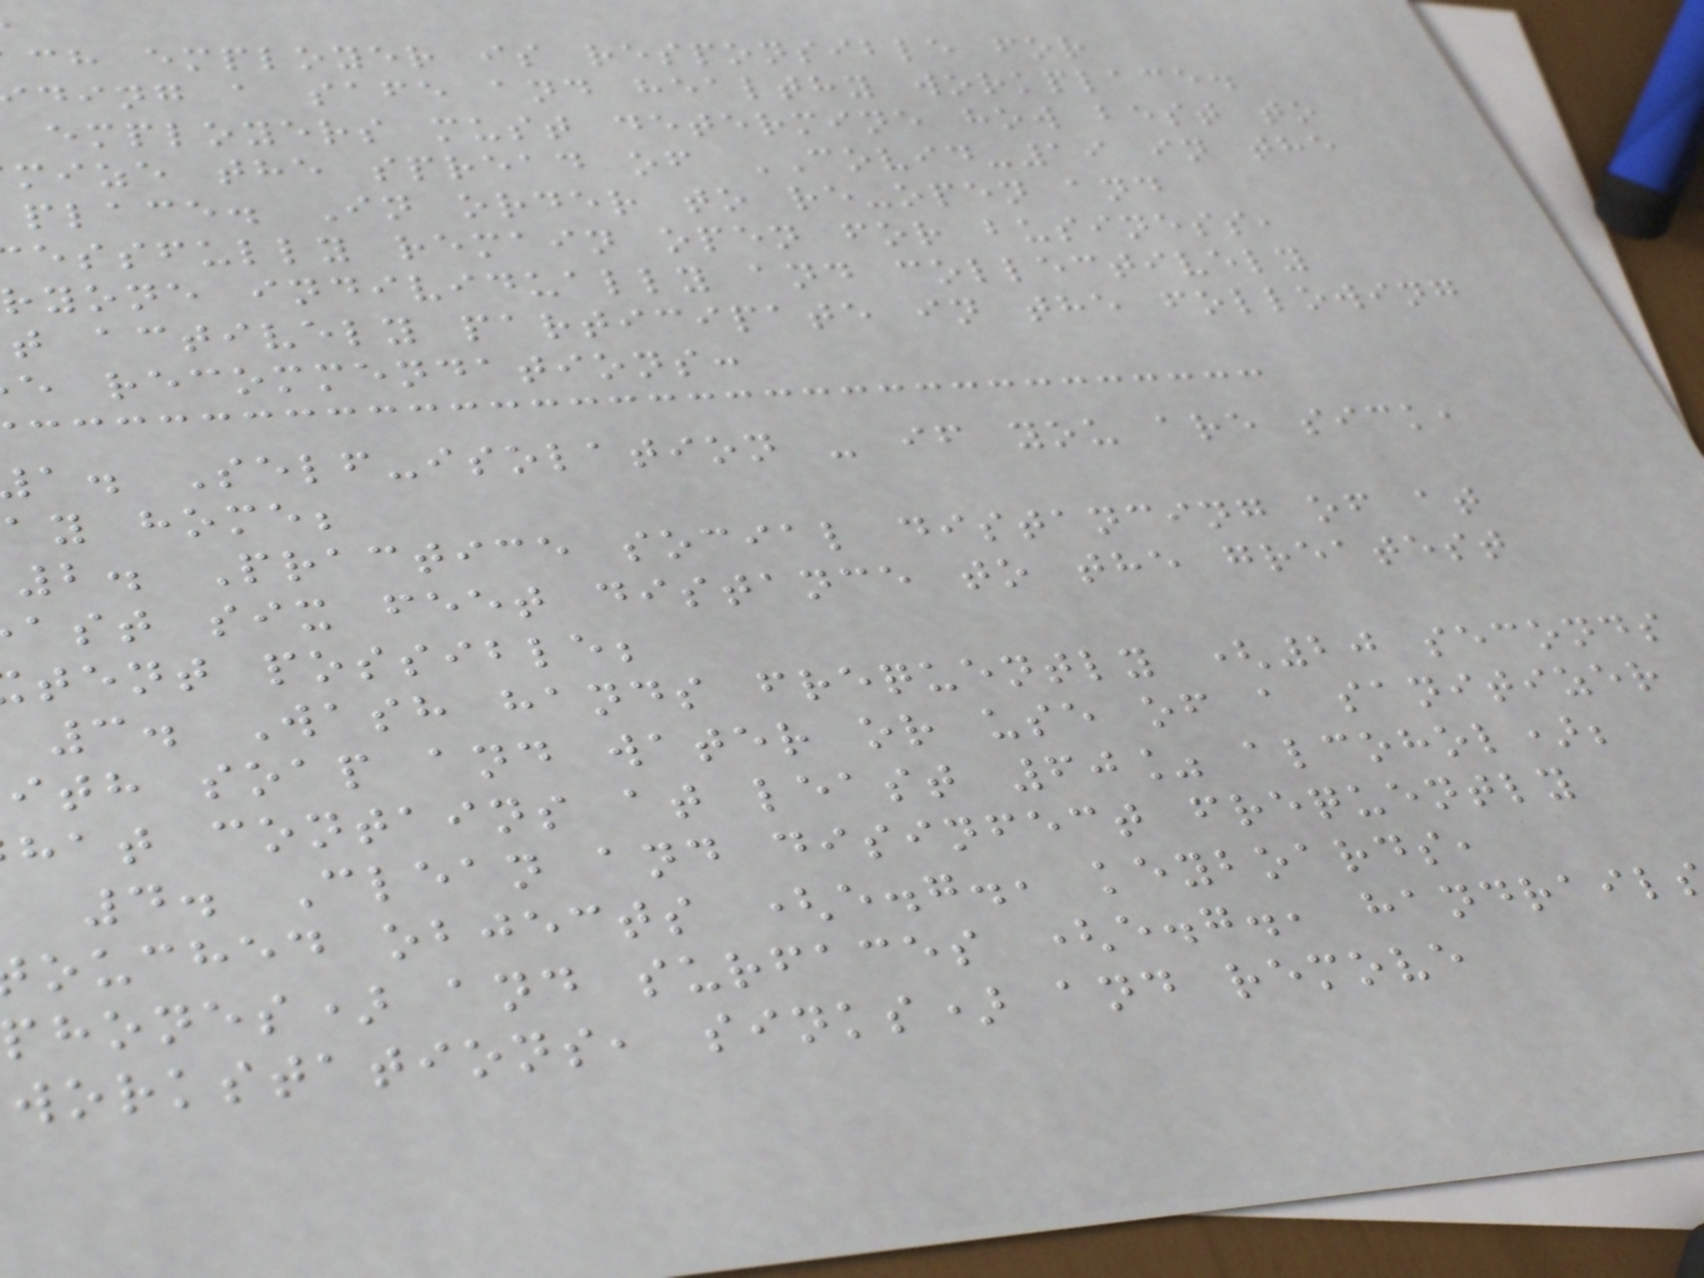ch employer is responsible for
ding a safe and healthy workplace.
employers must determine how best to
mize the spread of COVID-19 in the
place. In order to re-open and
essfully remain open for business,
ryone individually and collectively
t actively participate in the following
e recommendations:
a. Self-isolation - if you are sick,
ay home;
2. Practice social distancing of at
ast six feet distance to the greatest
tent possible;
3. Wash hands frequently (20 seconds
ith soap and water or use of a sanitizer
hat contains at least 60% alcohol);
4. Clean and disinfect frequently
ouched objects (e.g., keyboards,
phones) and surfaces (e.g., handrail
workstations, sinks) and remove
